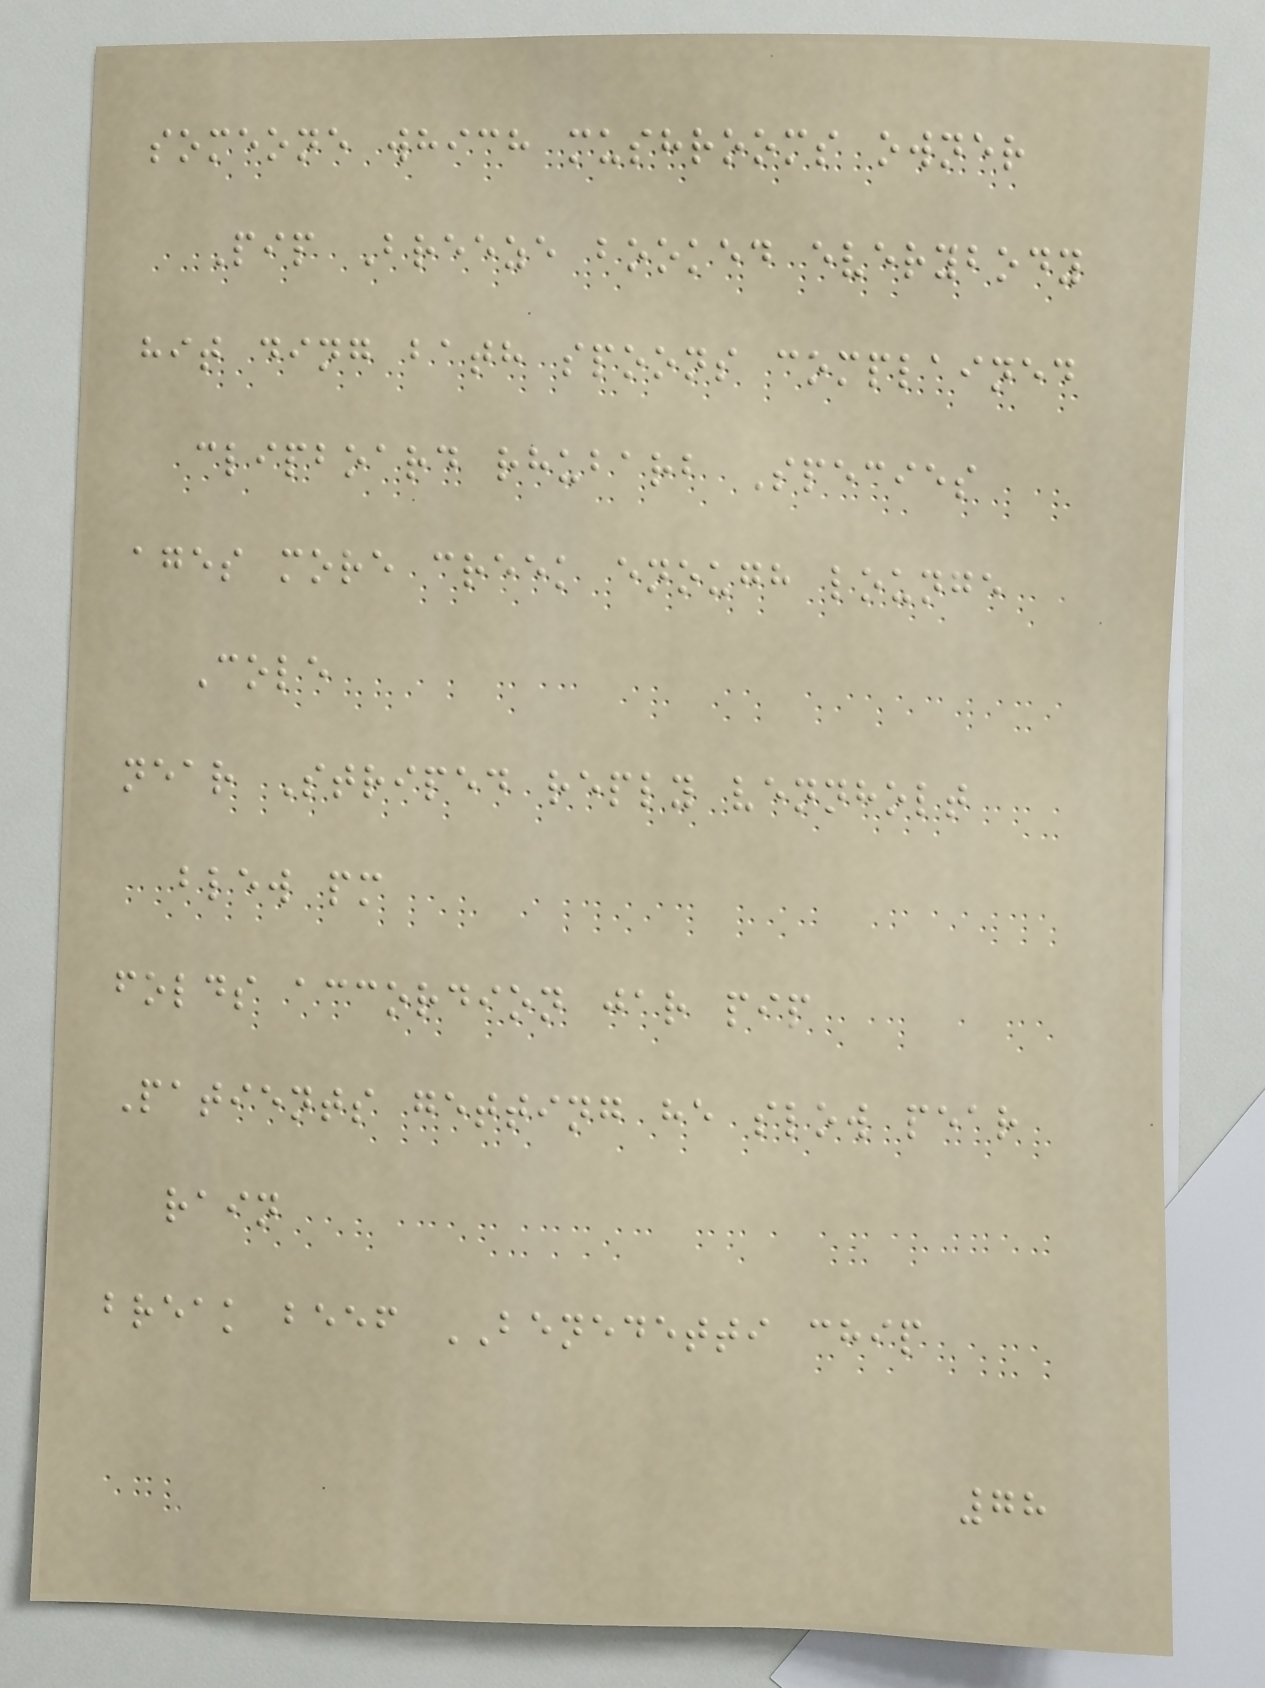someone which mushrooms owner
Pip Breeze booked everybody
hit ding bath spoons complained
clipboard rhubarb Species
ages more creek enough lounge
Cole
near Striped reply vennholt
blew pm
folds accordion jar pip
Patients getting he slow pear
rain
break beef BENEDETTI chip
78
